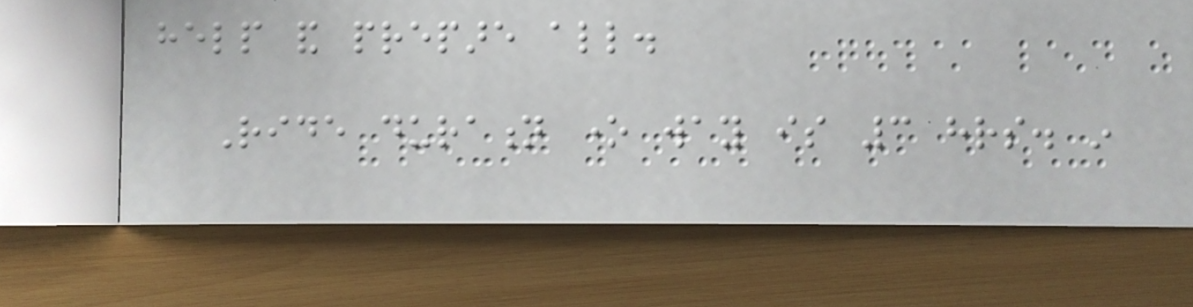help and prepare all.
Ride duration one way is 3 hrs. in
